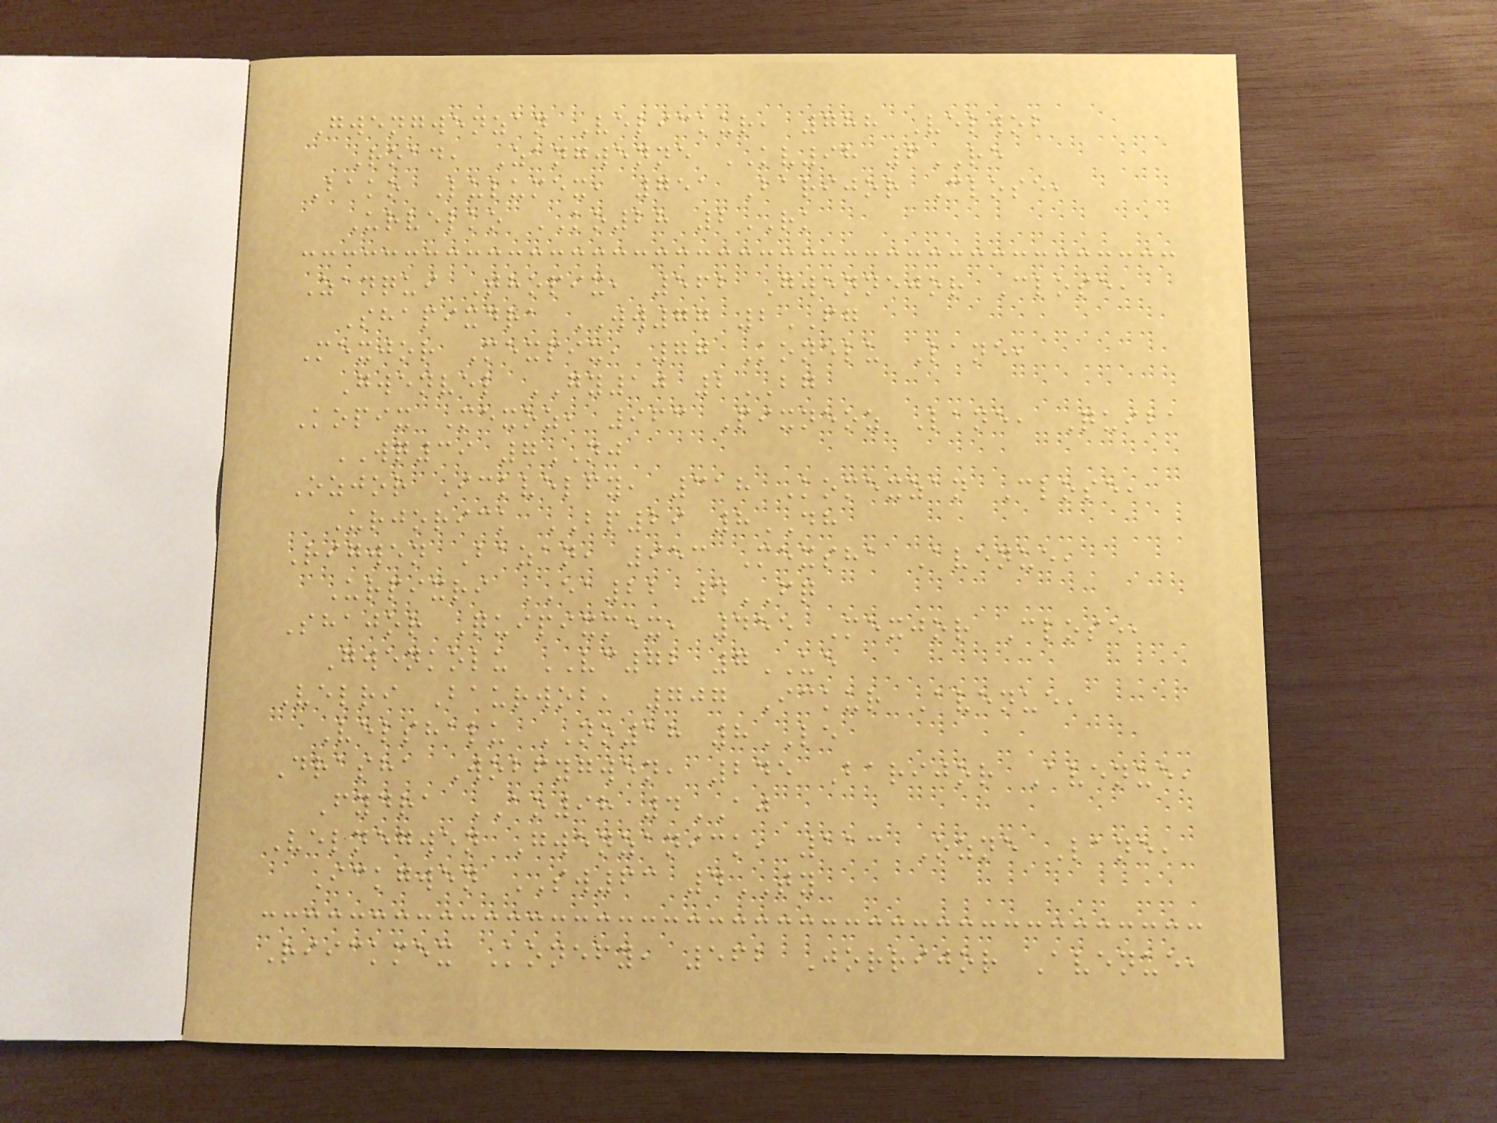Gwengwenzan Velickur, 788 Velwob
Road, Zangwenne KV98 6RE
Bako Lulumex, 751 Barijor Close,
Urvelko KO28 2RK
Zanqui Thopix, 562 Gwennejor Close,
Shapixdra WW77 2FG
Mexjor Mexpix, 77 Konelu Lane,
Gwenvel GY10 2BG
Kopix Mexoz, 963 Pixneoz Lane, Quiba
WQ39 7NJ
Ozjor Ickvelfy, 318 Komexzan Close,
Urjorick BP29 8DH
Rigwen Bazan, 953 Mexsha Avenue,
Urpixri EA22 4FQ
Shajor Quipixmex, 455 Mexjor Close,
Gwenkolu VC72 7UE
Velri Baurwob, 707 Ickur Avenue,
Velshalu NO18 8LE
Drasha Wobfygwen, 245 Barijor Avenue,
Fydra AO98 4AJ
Velnegwen Gwenzanick, 113 Ozne Lane,
Ickgwen SW63 4TY
Riickmex Konefy, 562 Jorrijor Avenue,
